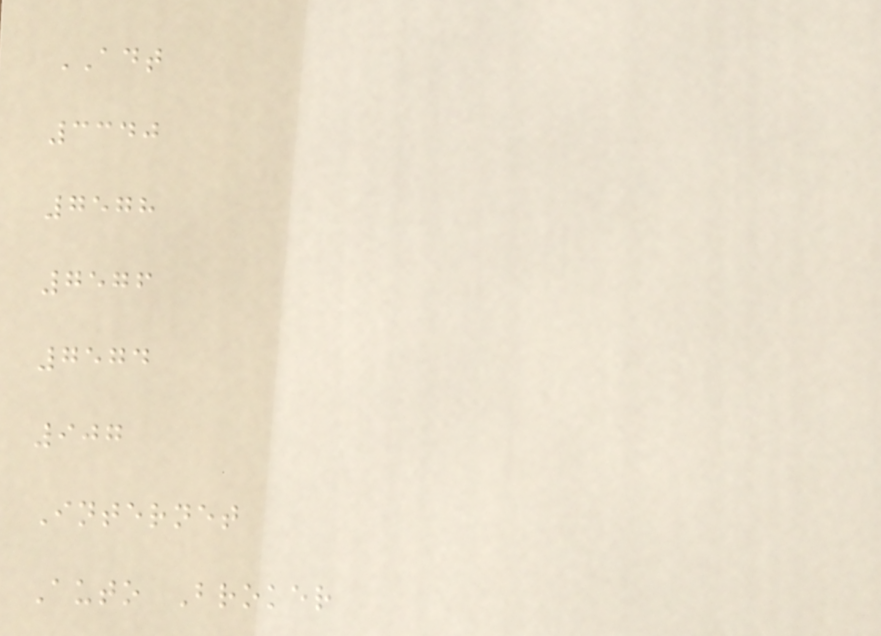ADT
3340
7578
7576
7574
907
Internet
Auto Broker
